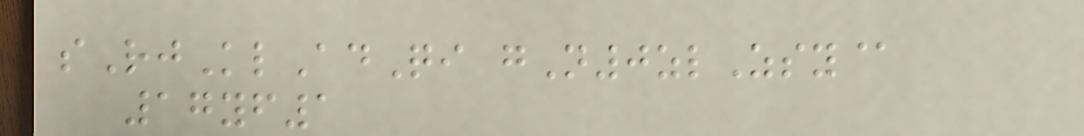sRjKlAdQi gN0zlZsy@
17yf1
